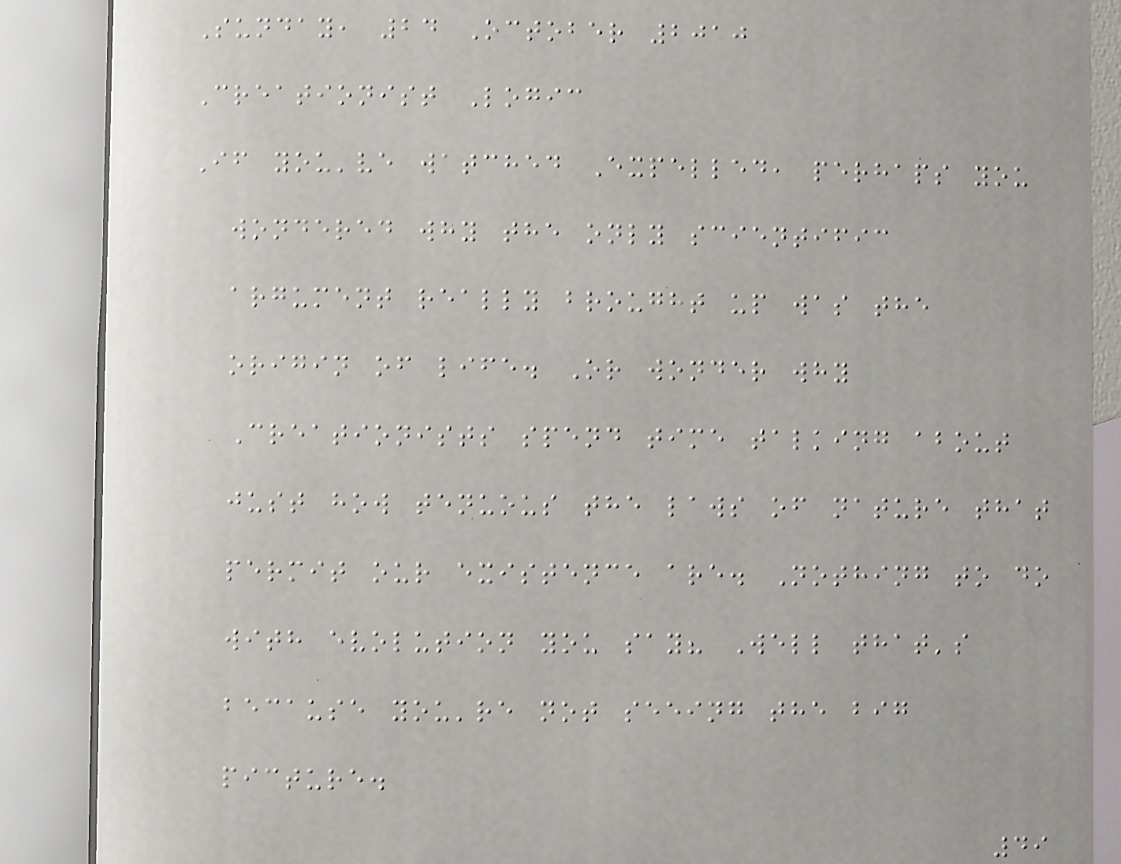Sunday, 24 October 2010
Creationist Logic
If you've watched Expelled, perhaps you
wondered why the only scientific
argument really brought up was the
origin of life. Or wonder why
Creationists spend time talking about
just how tenuous the laws of nature that
permit our existence are. Nothing to do
with evolution you say? Well that's
because you're not seeing the big
picture.
49
